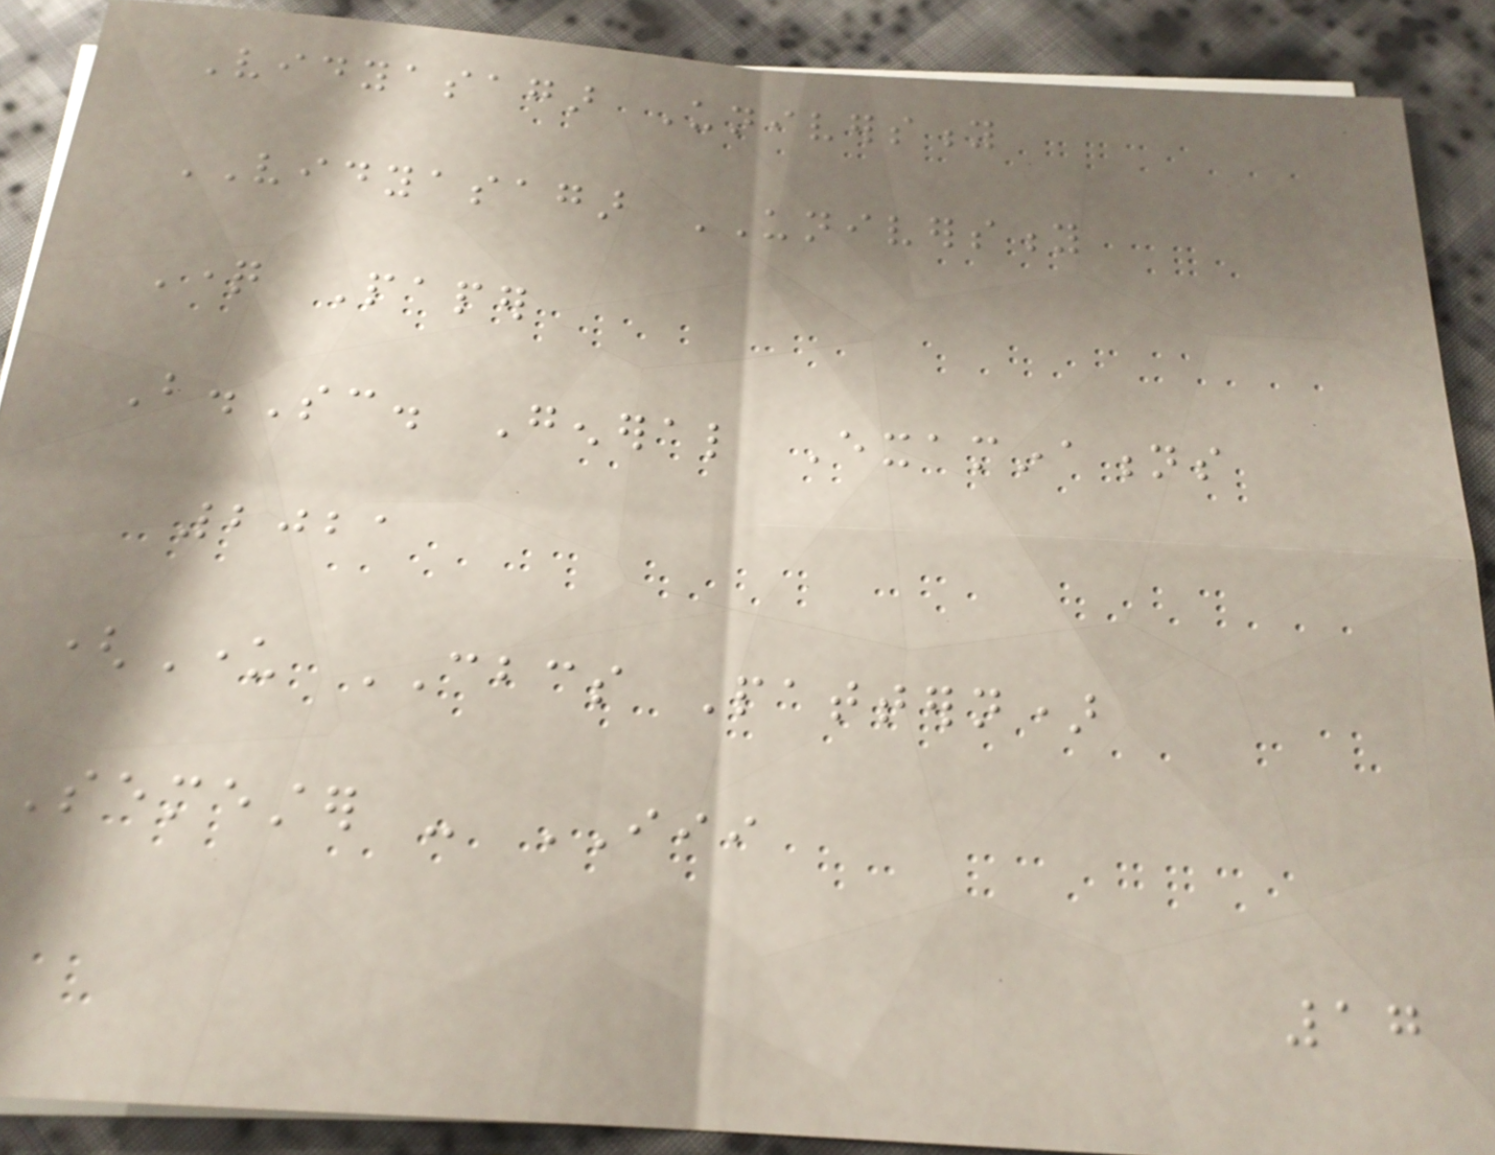Vidyasagar University
VIDYASAGAR UNIVERSITY
Question Paper
B.Sc. General Examinations
2021
(Under CBCS Pattern)
Semester - III
17
